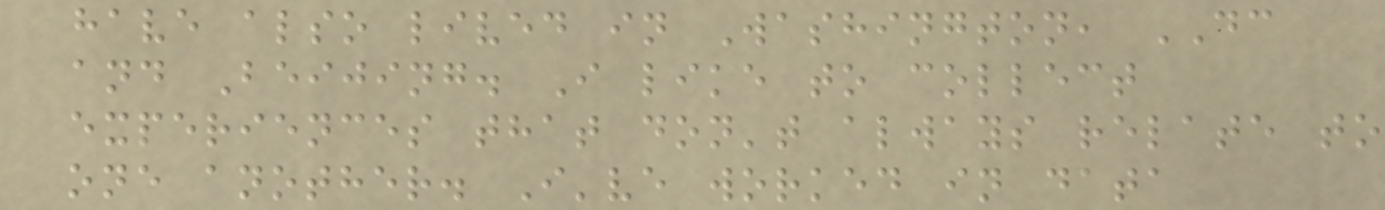have also lived in Washington, DC
and Beijing. I like to collect
experiences that don't always relate to
one another. I've worked in data
